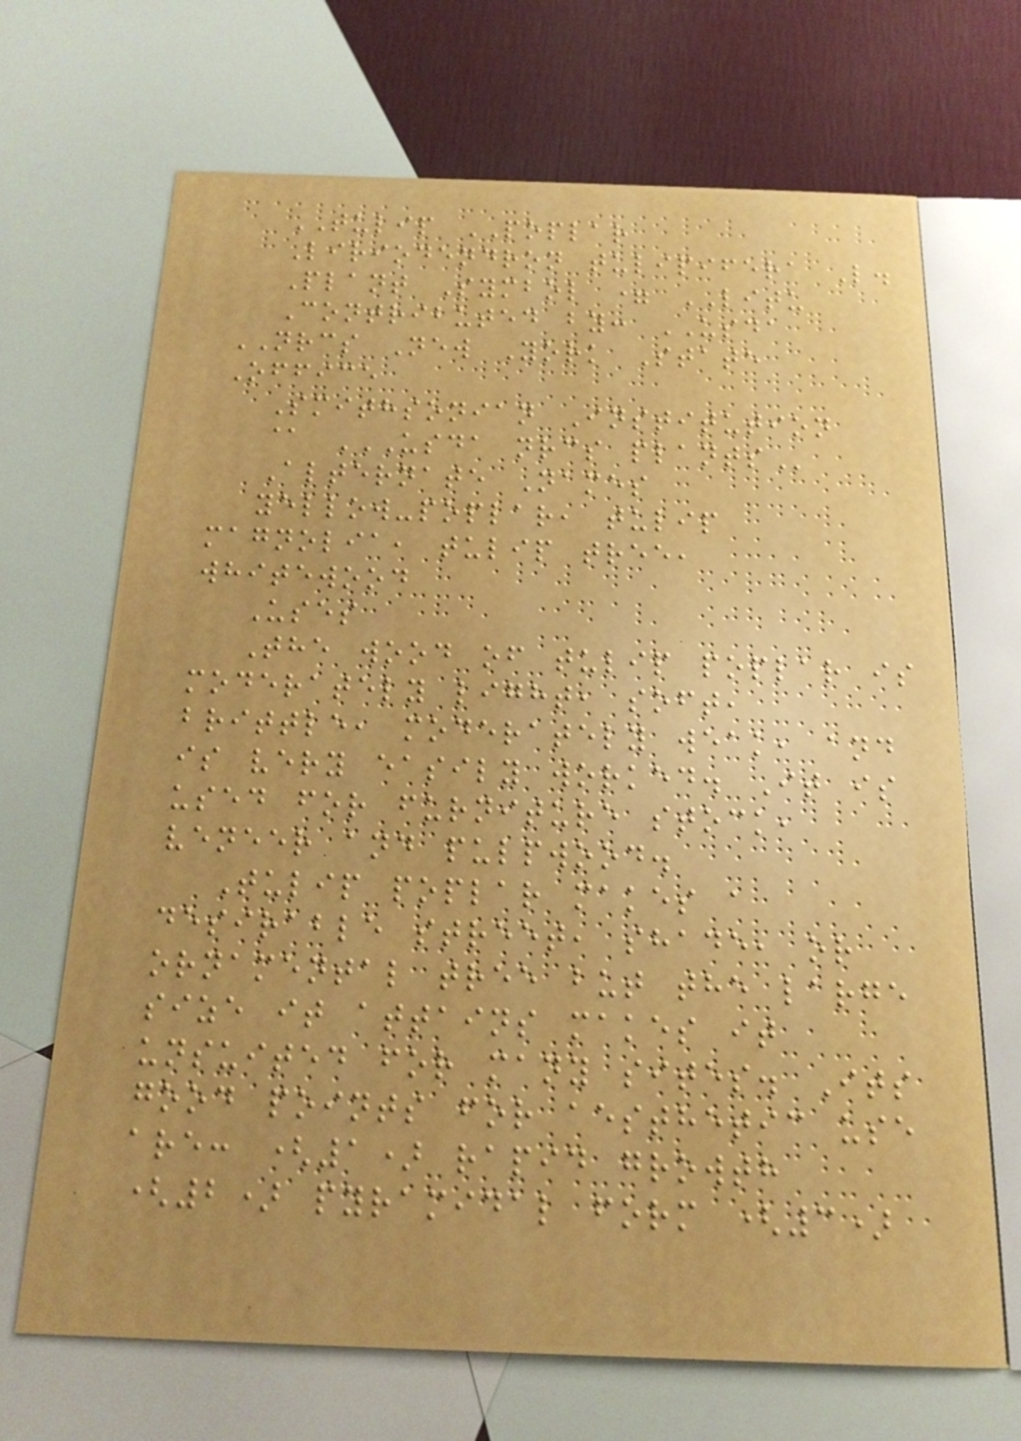TULIP POPLAR
Liriodendron tulipifera L.
Plant Symbol = LITU
Contributed by: USDA
NRCS New York State
Office
Smithsonian Institution
@ USDA NRCS PLANTS
Alternate Names
yellow-poplar, tulip
magnolia, tulip tree,
whitewood
Uses
The wood of tulip poplar is
moderately light, soft,
brittle, moderately weak, and
is very easily worked. It is
used for furniture stock,
veneer and pulpwood.
Tulip poplar makes a
desirable street, shade, or
ornamental tree but the large
size it attains makes it
unsuited for many sites. Its
good points for aesthetic use
are: (1) rapid growth
(2) pyramidal form (3)
